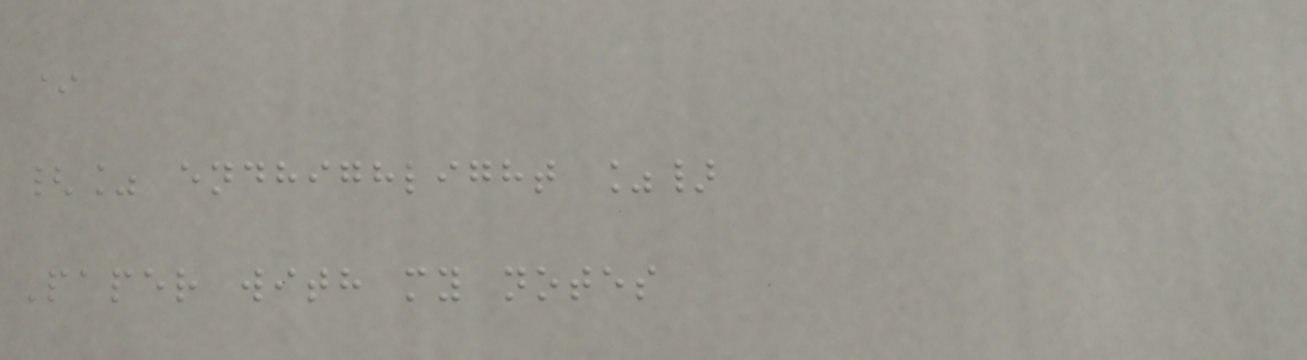*
{% endhighlight %}
Paper with my notes
